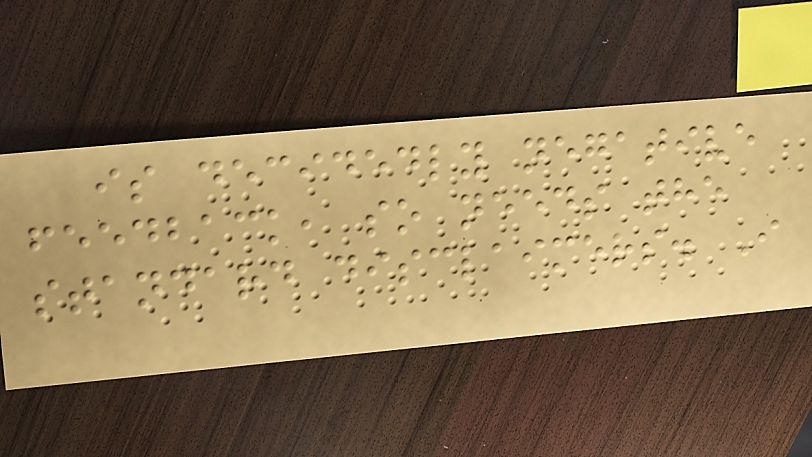is decidedly negative
feedback, so needs the
standard disclaimers. I
